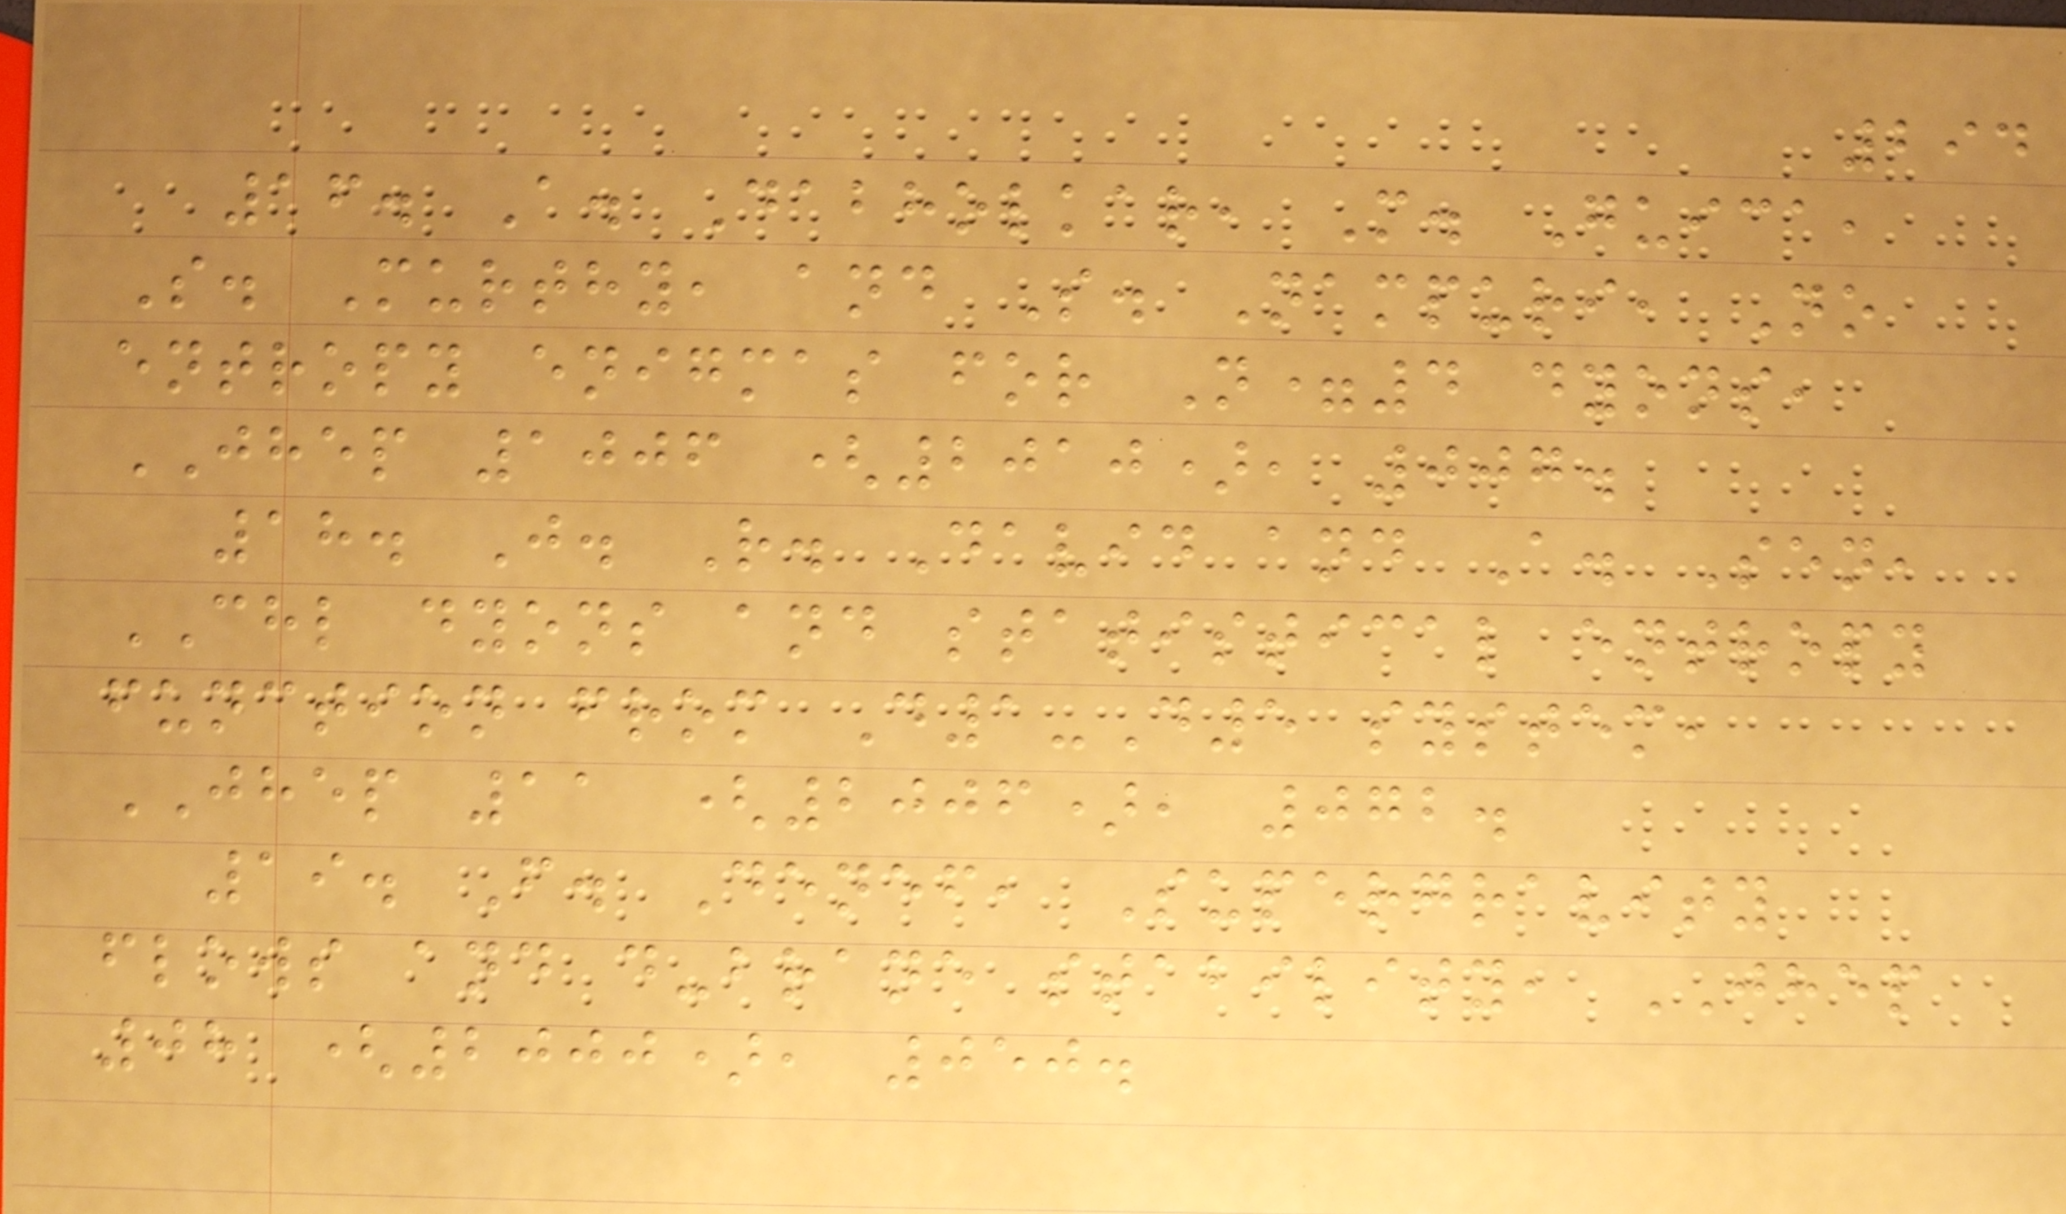294
16. A. Dabholkar, M. Guica,
S. Murthy, and S. Nampuri, No
entropy enigmas for N=4 dyons,
JHEP 1006 (2010), 007.
18. J. R. David and A. Sen,
CHL dyons and statistical entropy
function from D1-D5 system,
JHEP 11 (2006), 072.
19. F. Denef, Supergravity
flows and d-brane stability, JHEP
08 (2000), 050.
